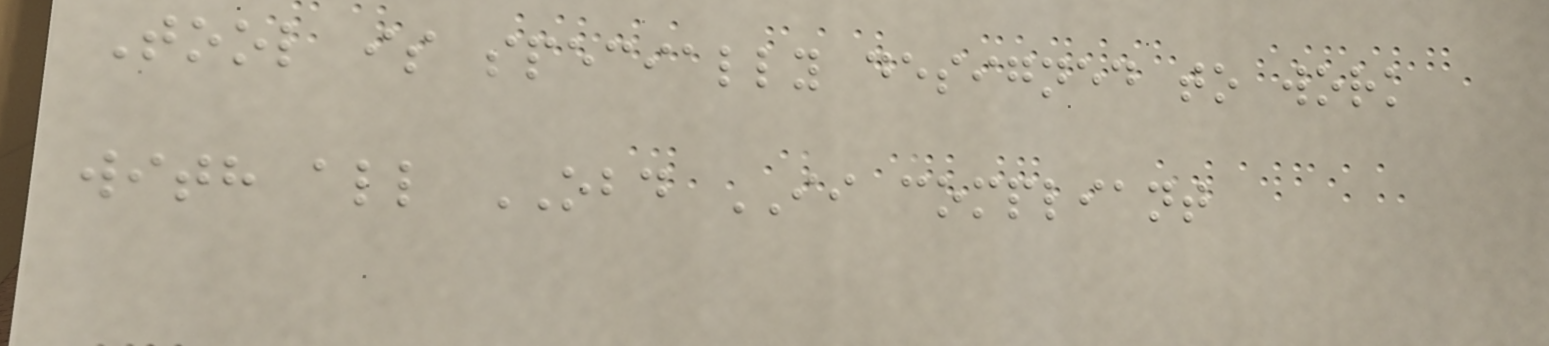Tool is specially designed to work
with all OBD II compliant
